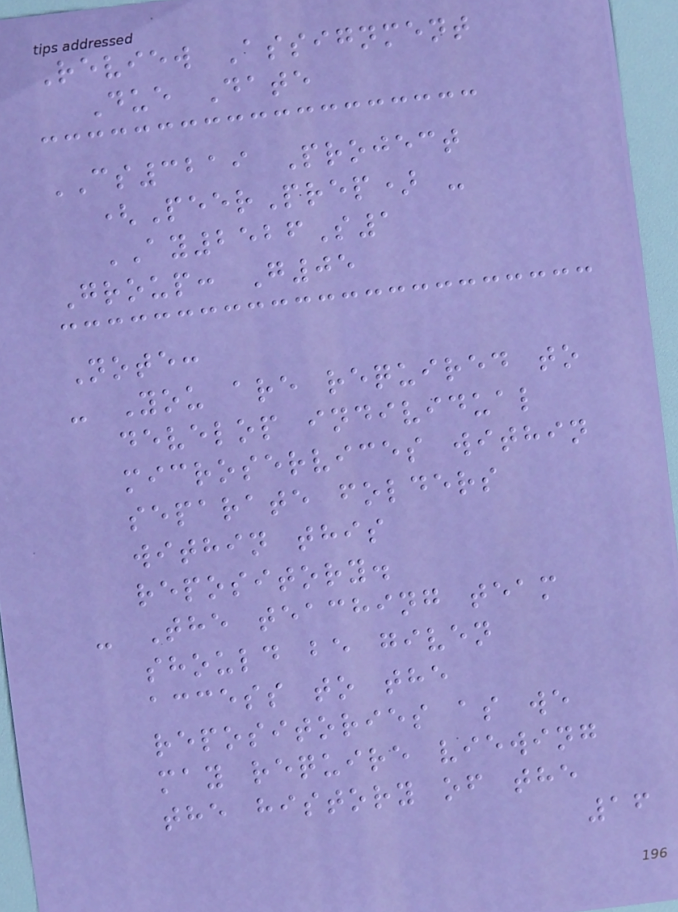Review Assignment
Due Date
CS3219 Project
(PeerPrep) -
AY2526S1
Group: G05
Note:
- You are required to
develop individual
microservices within
separate folders
within this
repository.
- The teaching team
should be given
access to the
repositories as we
may require viewing
the history of the
16
